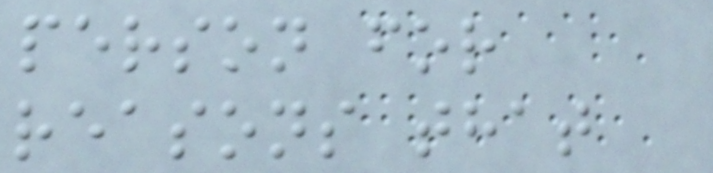person for
reasons that
